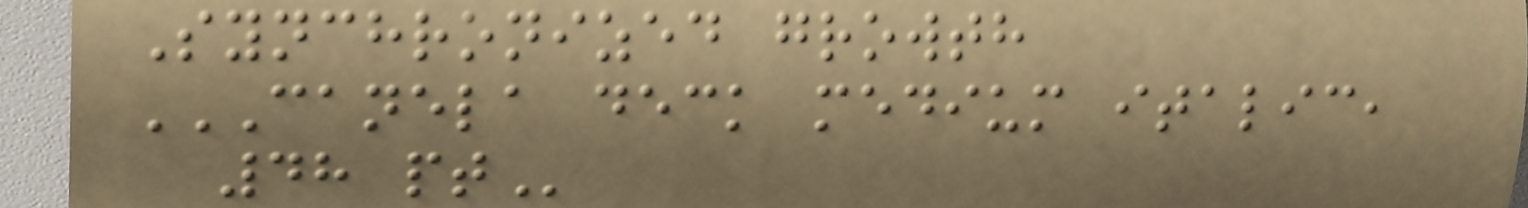Synchronized growth
CANELA DECK MEDIUM ITALIC,
48 PT
